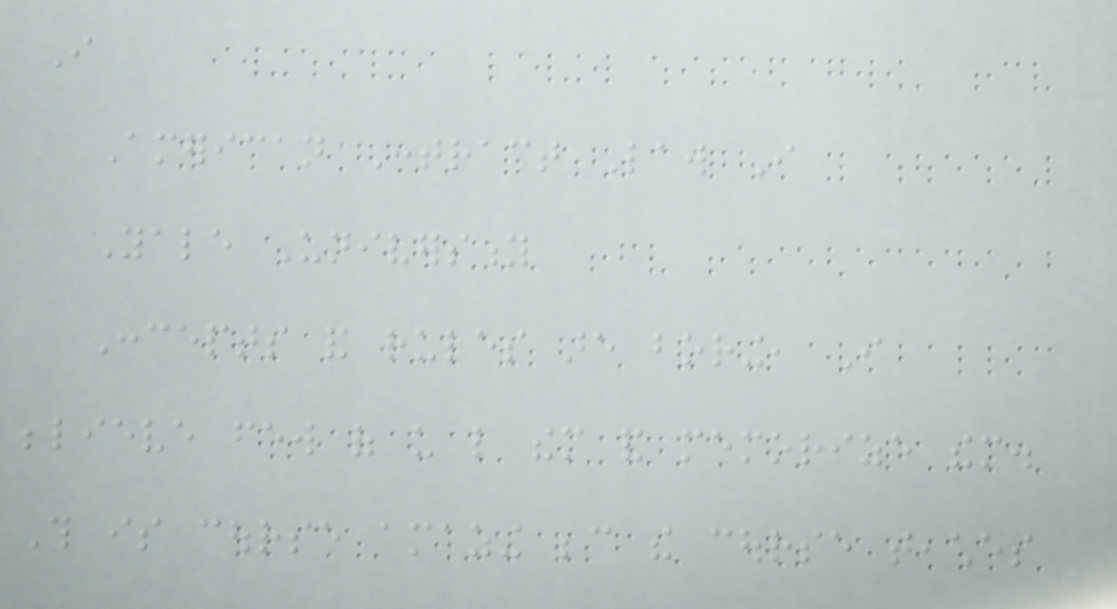I
American Contract Law I
Yale University
Concepts and rules are boring, I
believe few of us like them and memorize them.
This is course amazing because the course teaches
